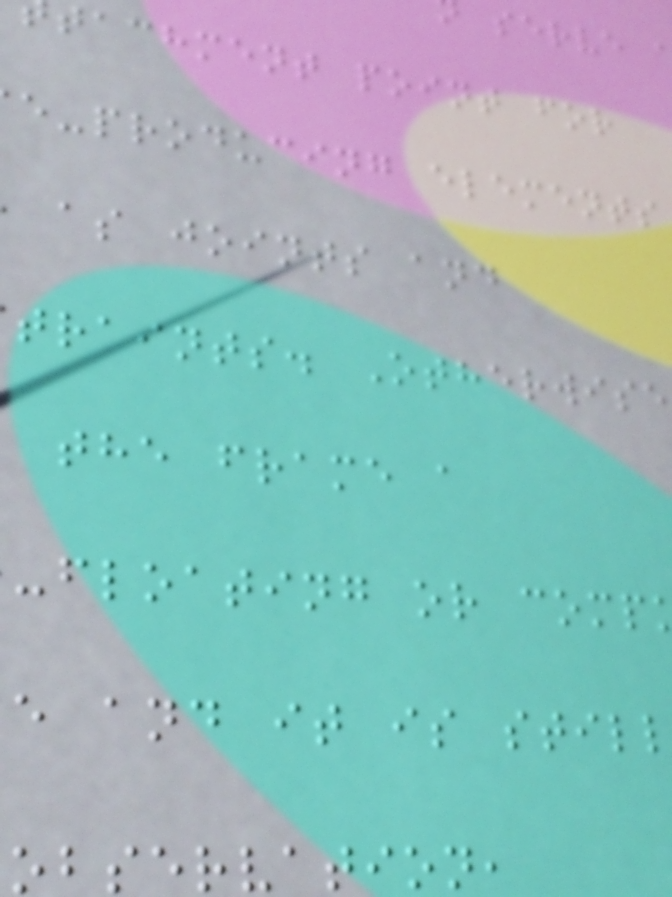tachment point for
e-producing elements
as joints and
traints. Otherwise
the frame a
-floating or comp
e and it is still
observation,
